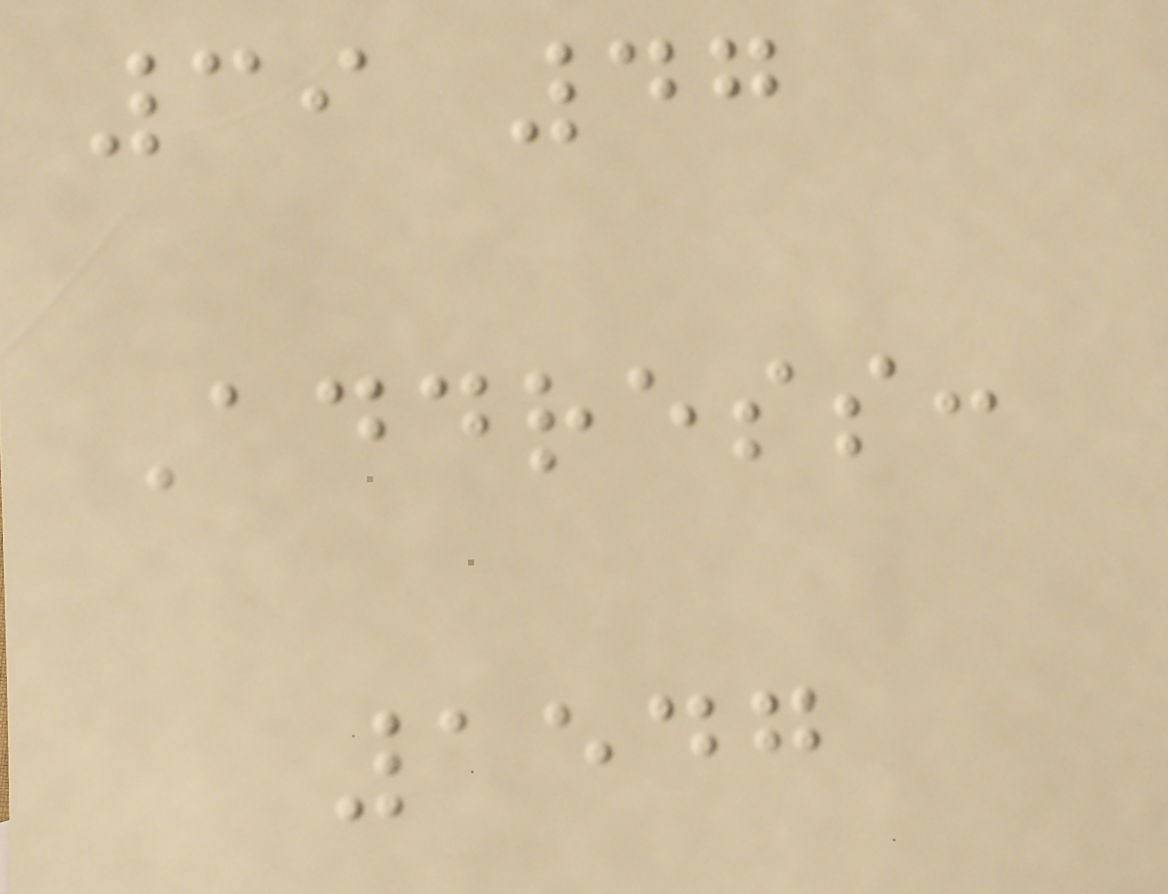39 47
Address:
1547
